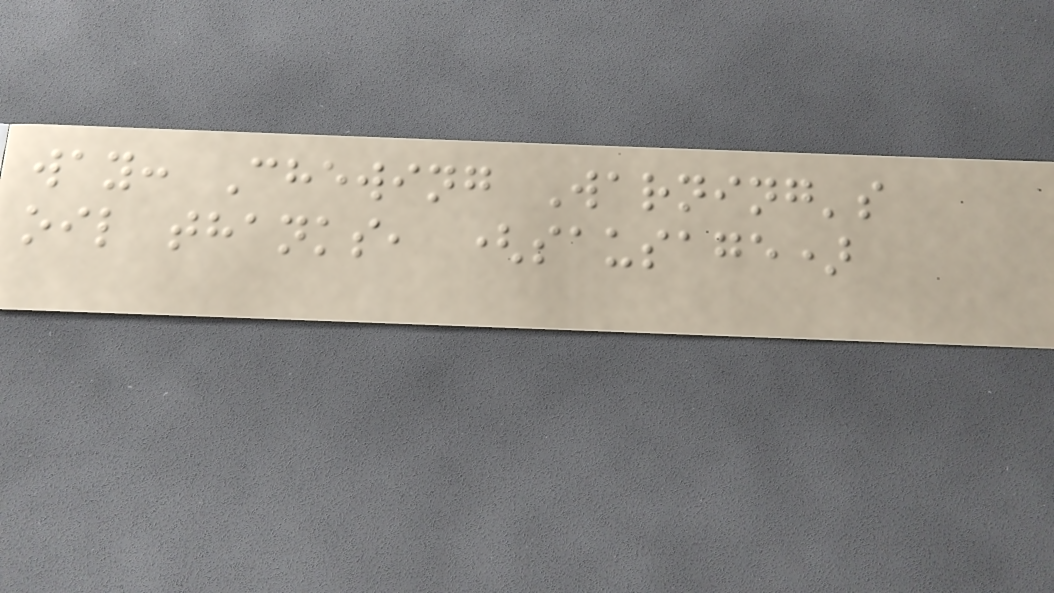way: Chewing Warning's
oil thanks, (sausage)
